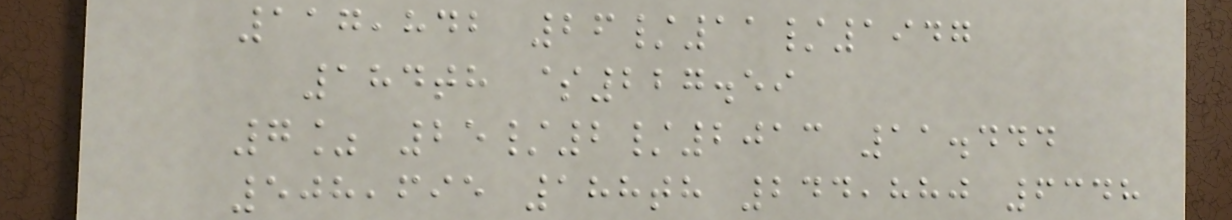117,842 26/11/1947
184th $227.59
7% 25/2/2013 11.444
508,695 188th 244,880 6348
